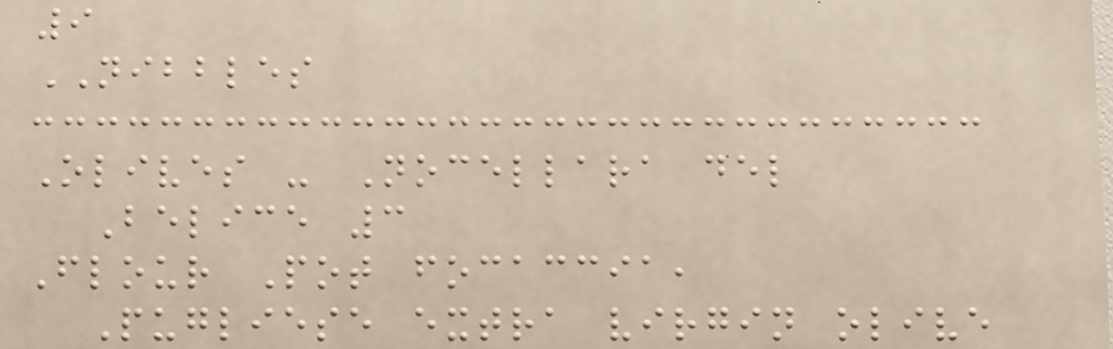9
NIBBLES
Olives - Nocellara del
Belice 3
Flour Pot focaccia,
Pugliese extra virgin olive
